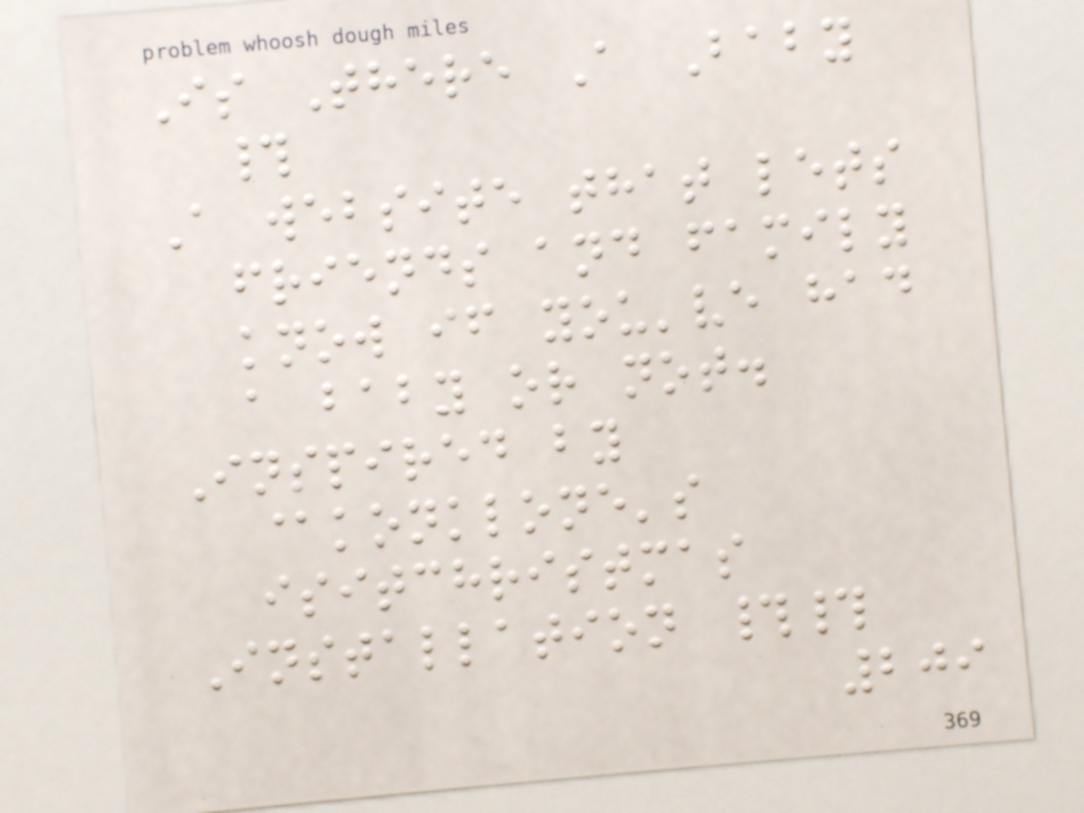Is There A Baby
#
A website that lets
friends and family
know if you've had
a baby or not.
Inspired by
@konklone's
isitchristmas
Installation ##
209
